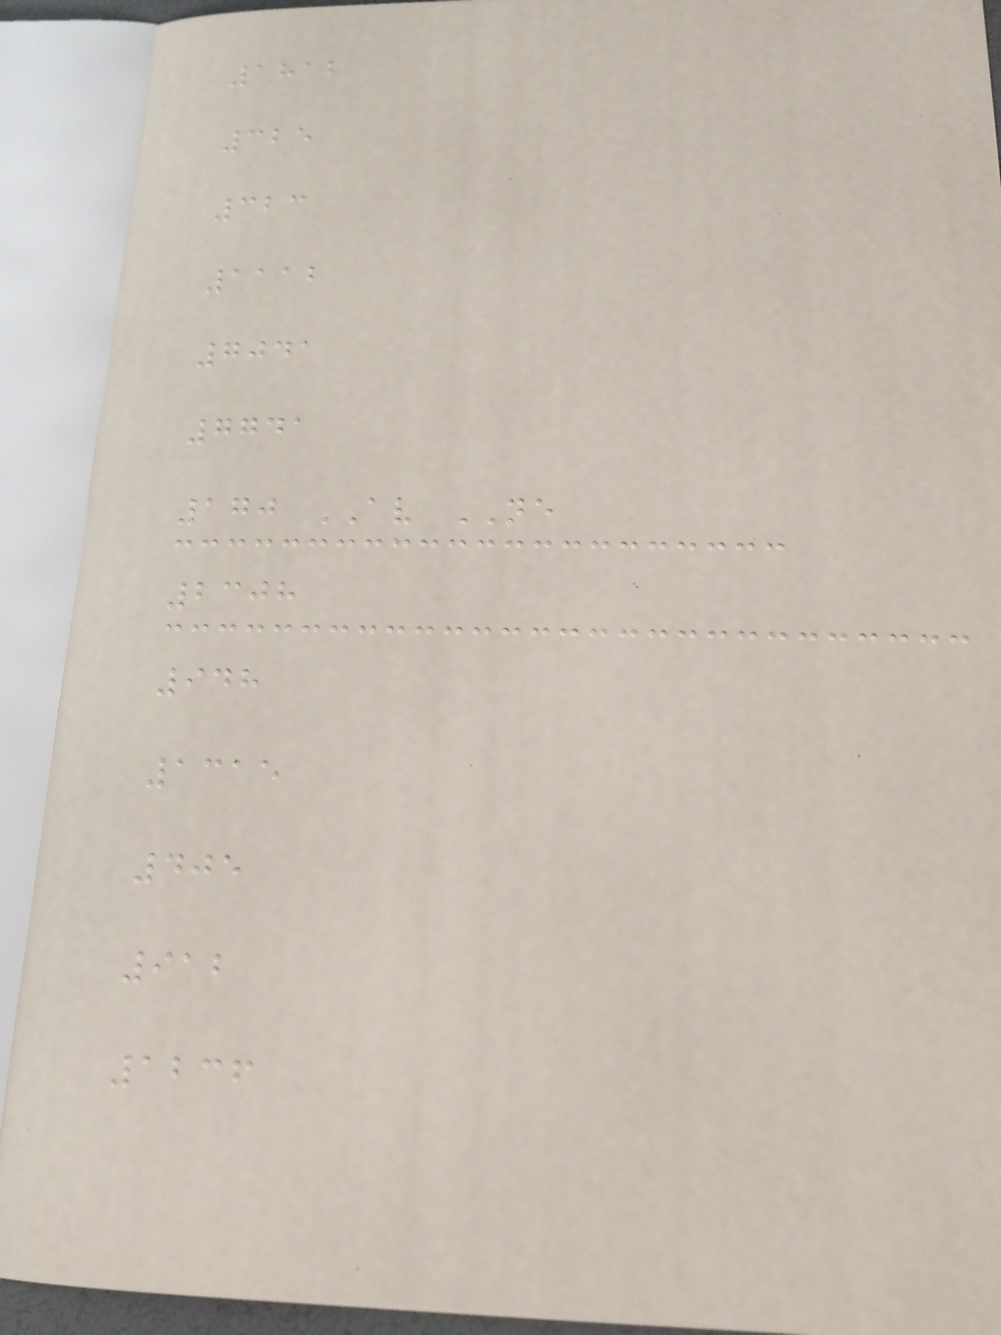1812
325
323
1112
7041
7741
170 AV NE
2308
948
1315
405
912
1236
